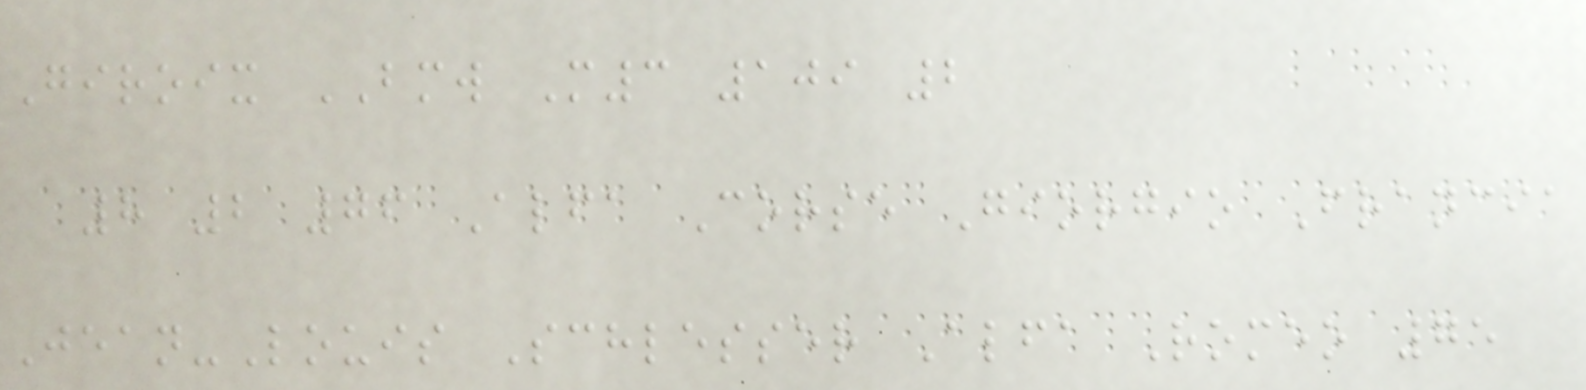Giroix BMW M3 109 2
8 2 76 Alfa Corse Giorgio Francia
Jean-Louis Schlesser Alfa Romeo 75
